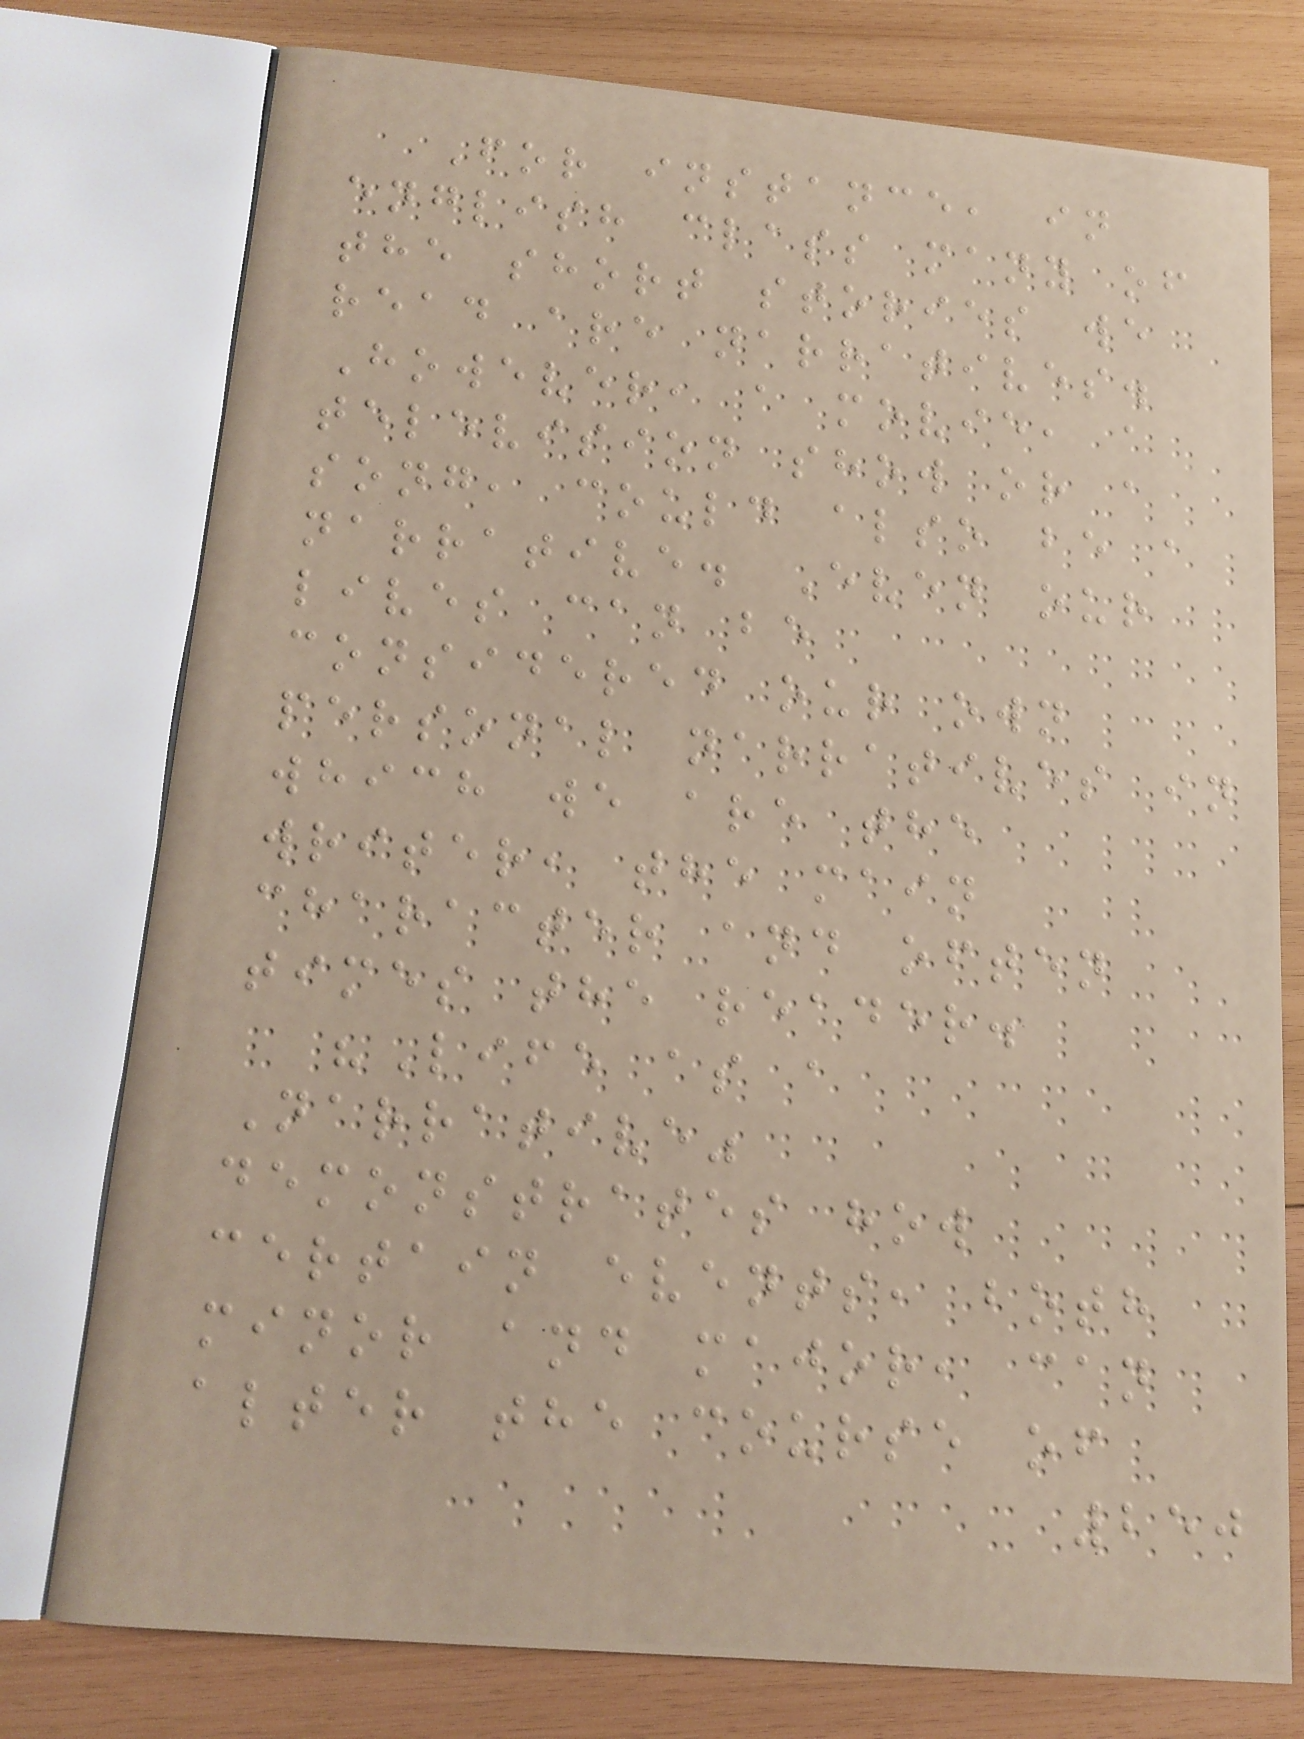For instance, in
english class many of
the short stories we
read are narratives.
However, a movie, a
television show or a
song, could also be a
narrative. Even our
lives can be
considered our own
personal narratives in
which we are the
writer, the main
character and often
times the reader.
"Life as a
Narrative"
demonstrates how
certain events, both
minor and major, can
alter the course of
250
